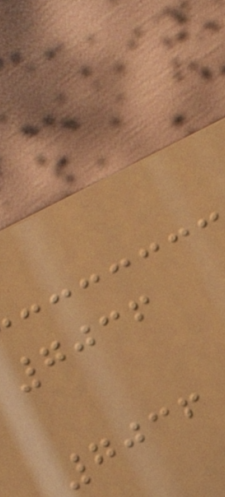7036
7036
